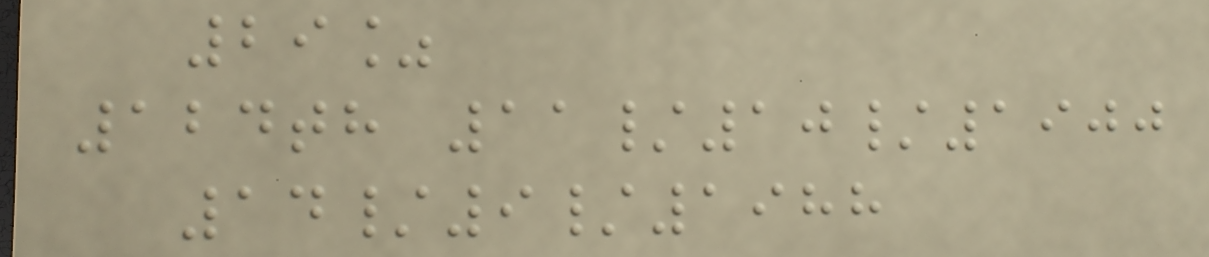29%
124th 11/10/1900
14/9/1988
